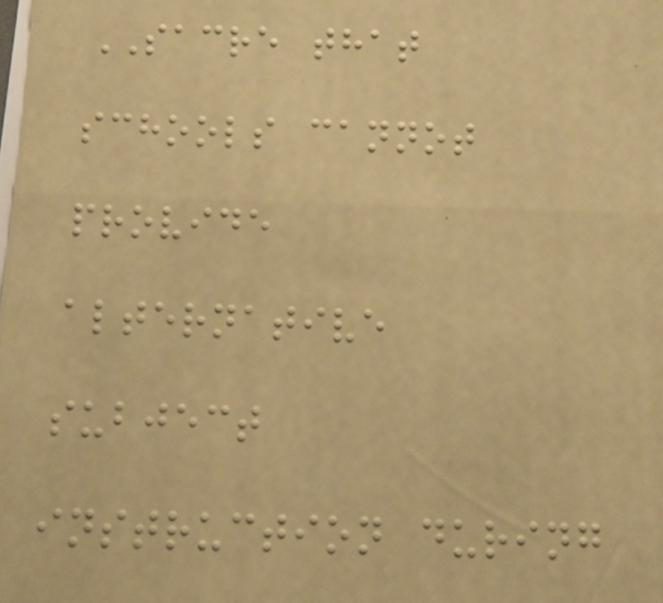SACRE that
schools cannot
provide
alternative
subject
instruction during
